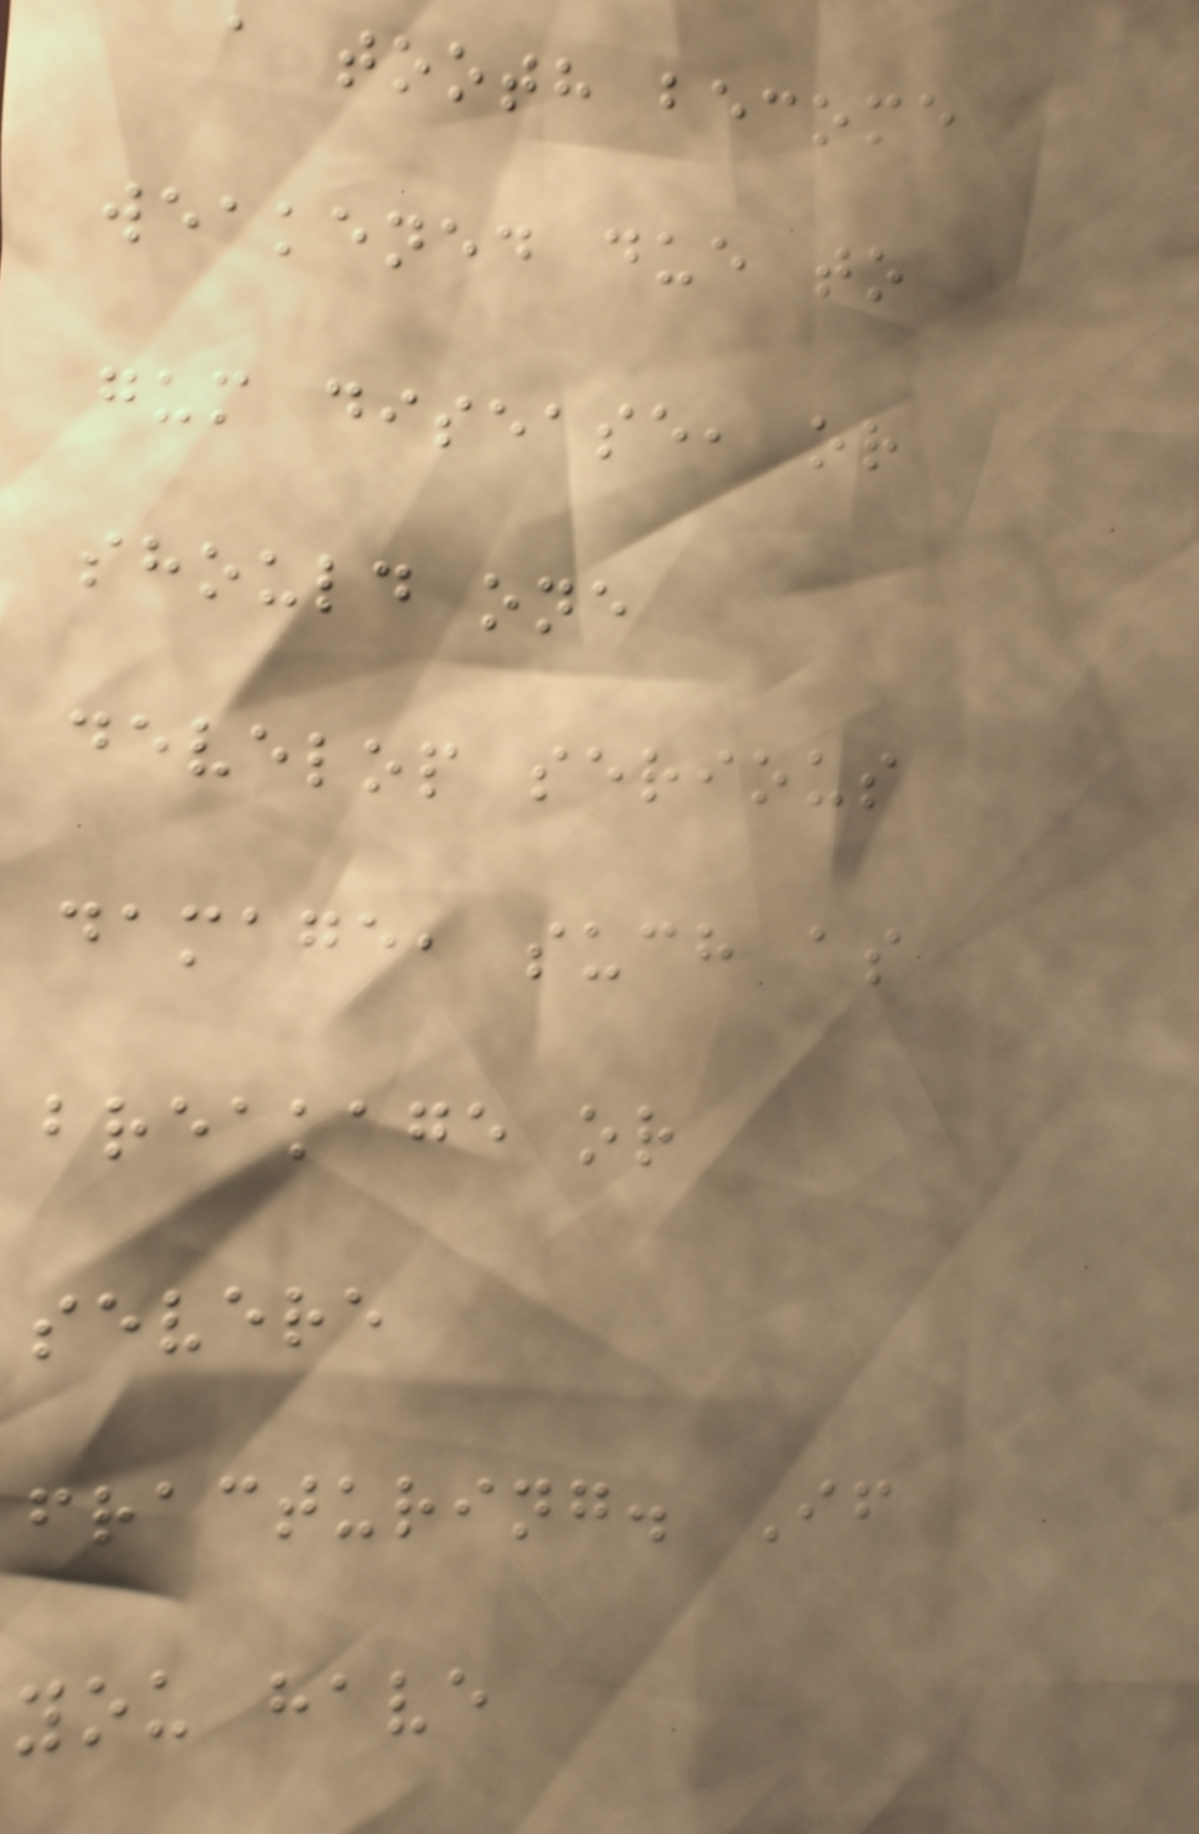a tooth become
weakened due to
gum disease, or
should one
develop serious
damage, such as
breakage or
severe
fracturing. If
you have
